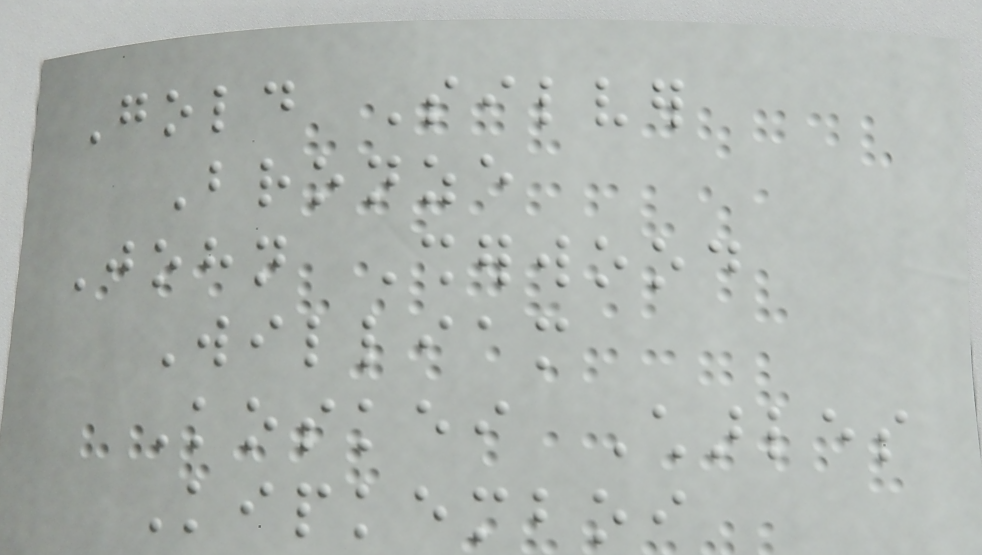Gold Silver
Bronze
John Sherwood
William
Koskei Charles
Kipkemboi
